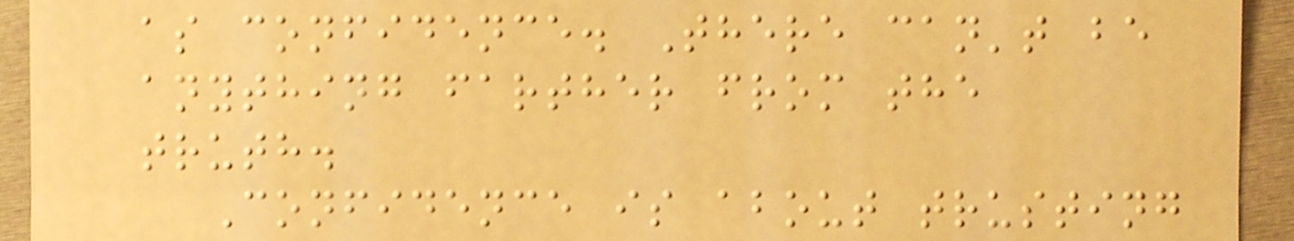as confidence. There can't be
anything farther from the
truth.
Confidence is about trusting
